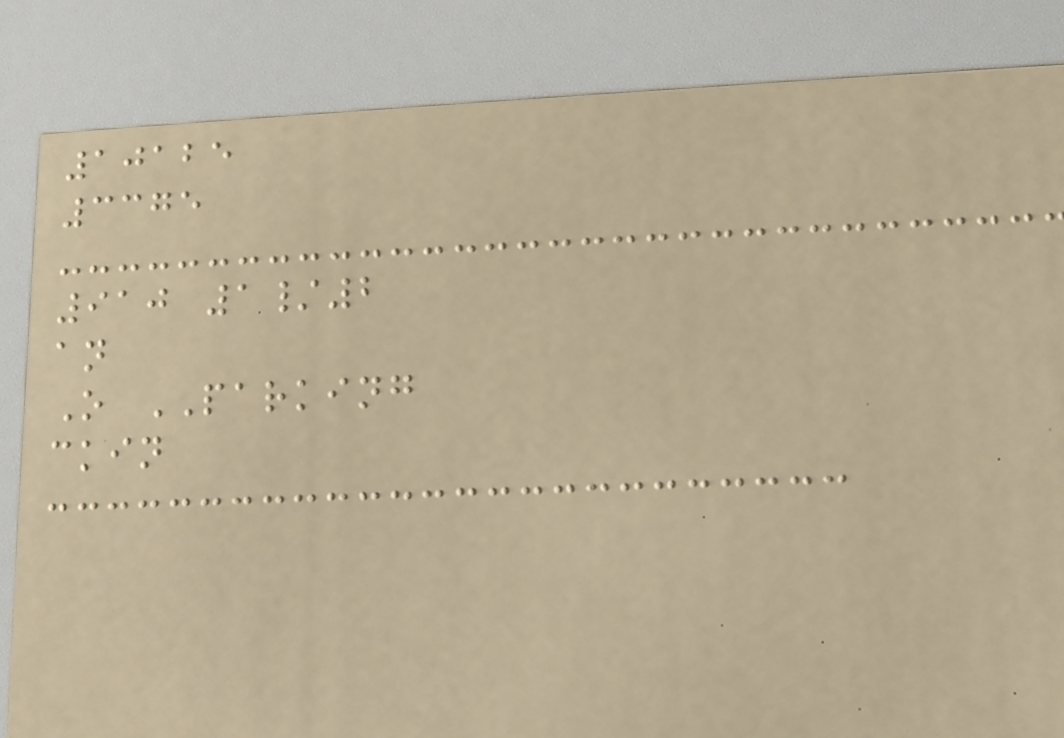10125
3375
910 1/2
an
O PARKING
ckin
